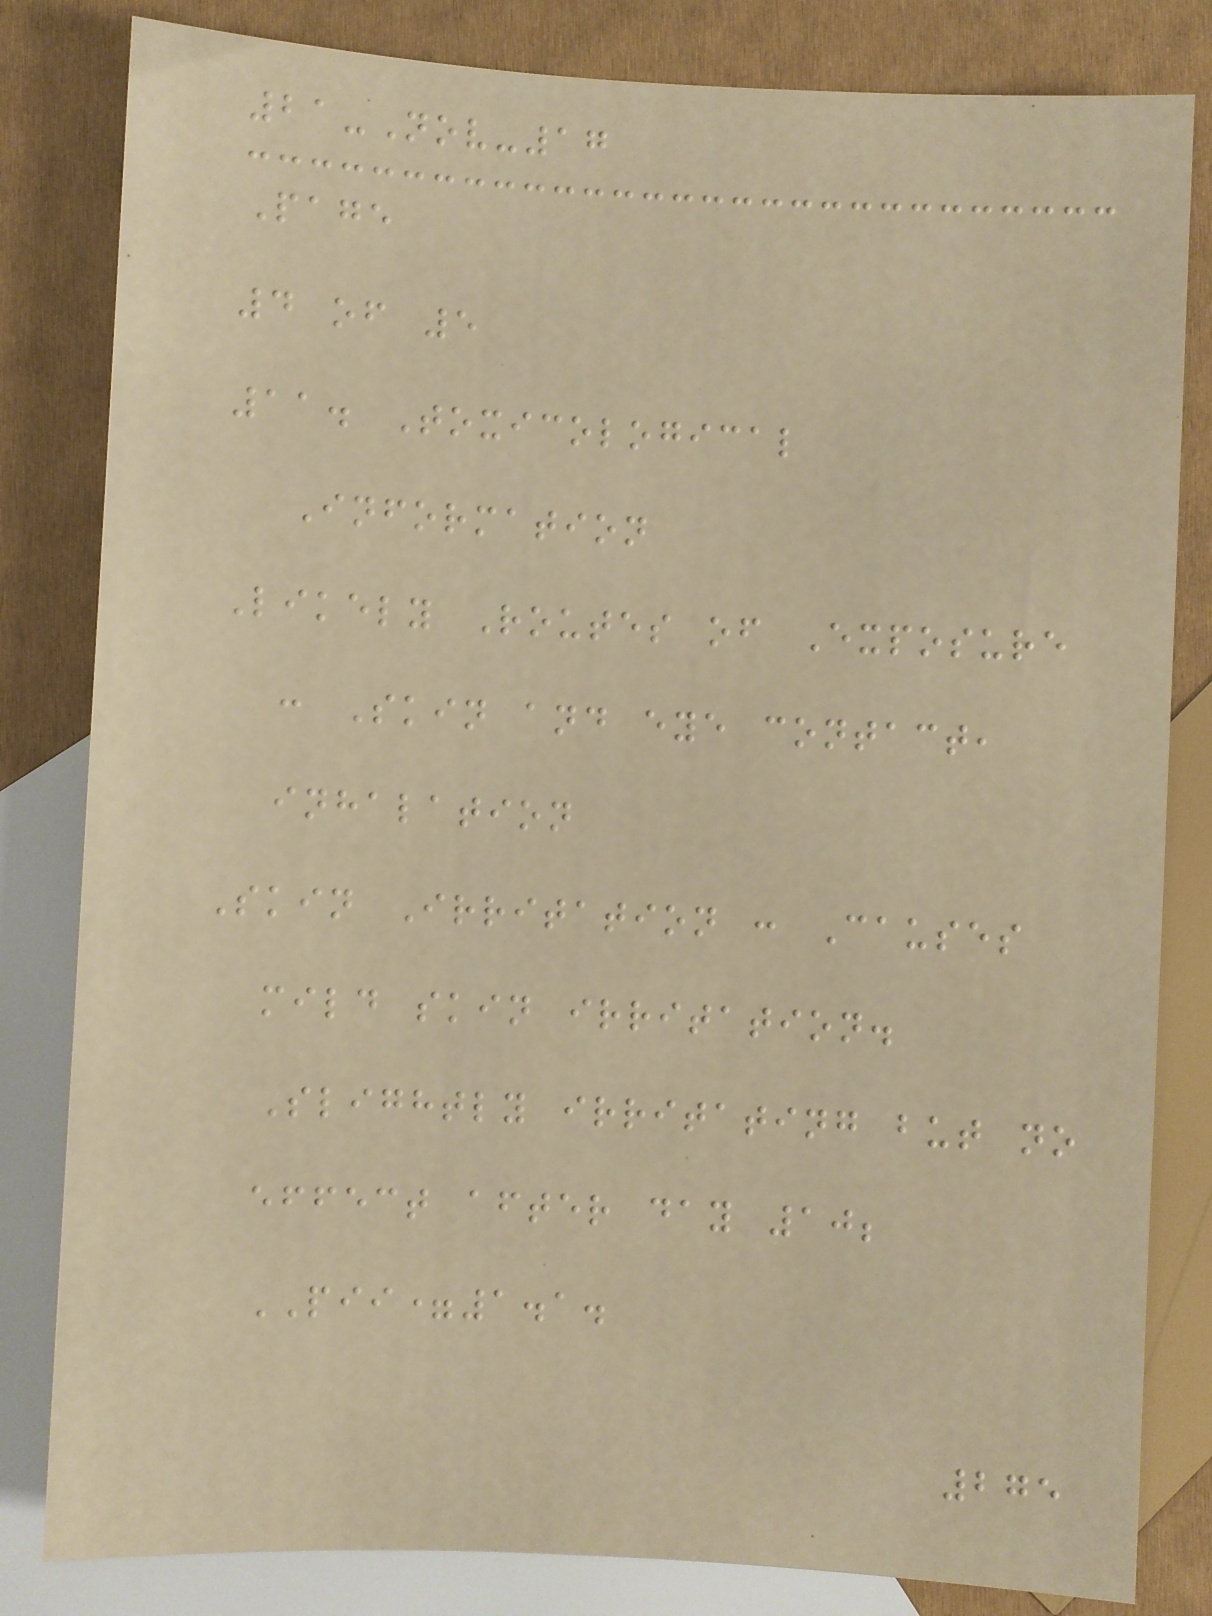21-Nov-17
Page
4 of 5
11. Toxicological
Information
Likely Routes of Exposure
: Skin and eye contact,
inhalation
Skin Irritation : Causes
mild skin irritation.
Slightly irritating but no
effect after day 10;
PII=1.1.
275
